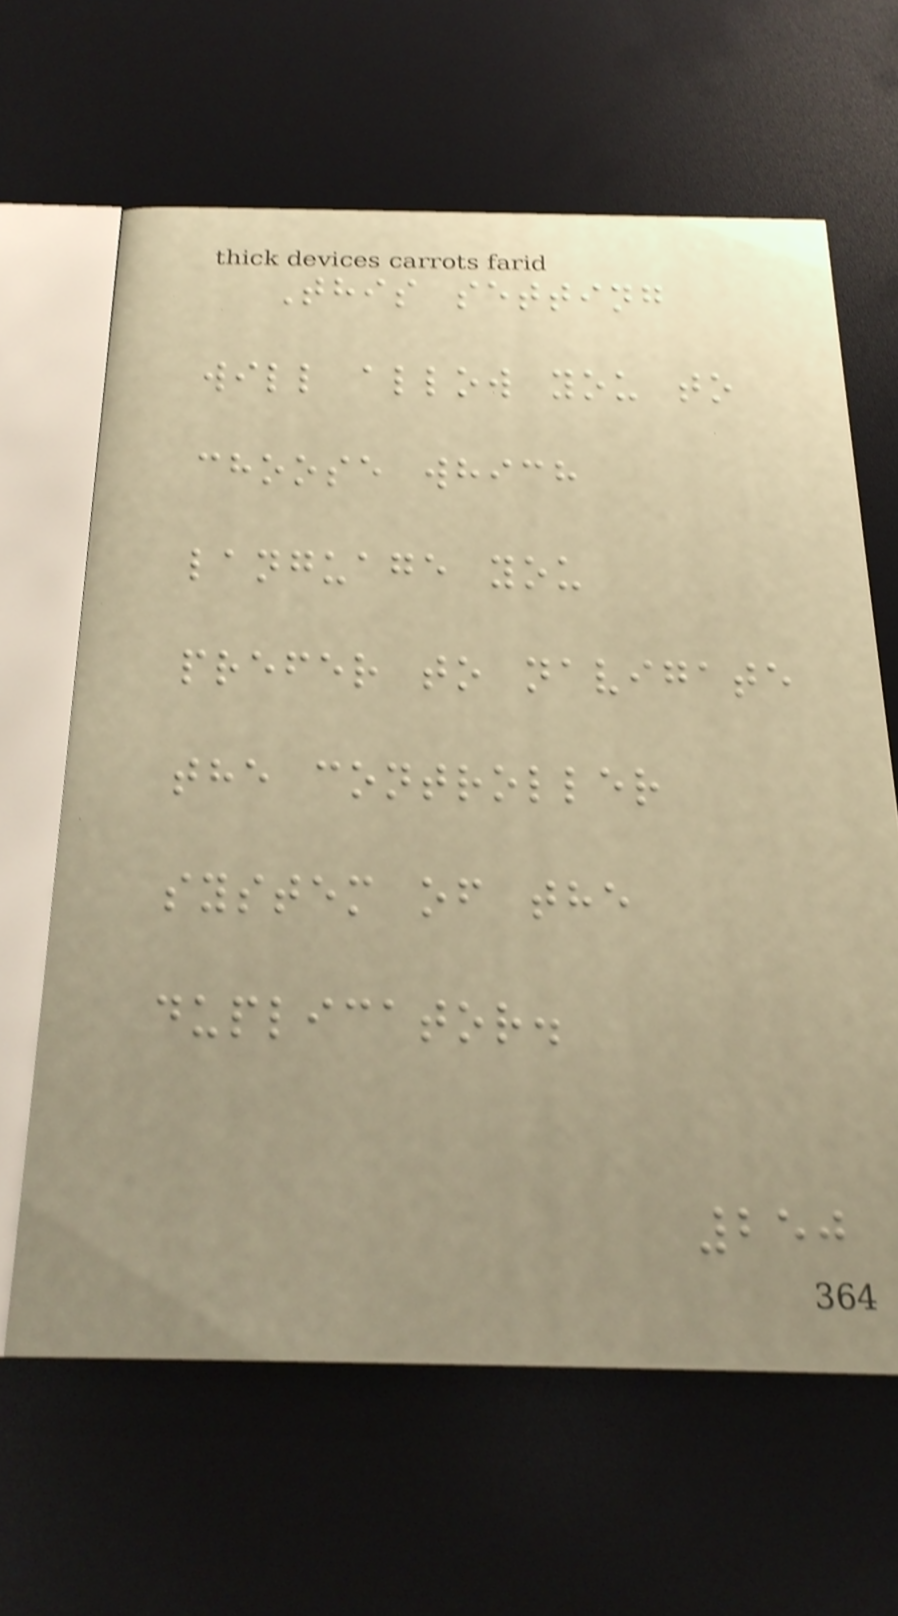This setting
will allow you to
choose which
language you
prefer to navigate
the controller
system of the
duplicator.
250
